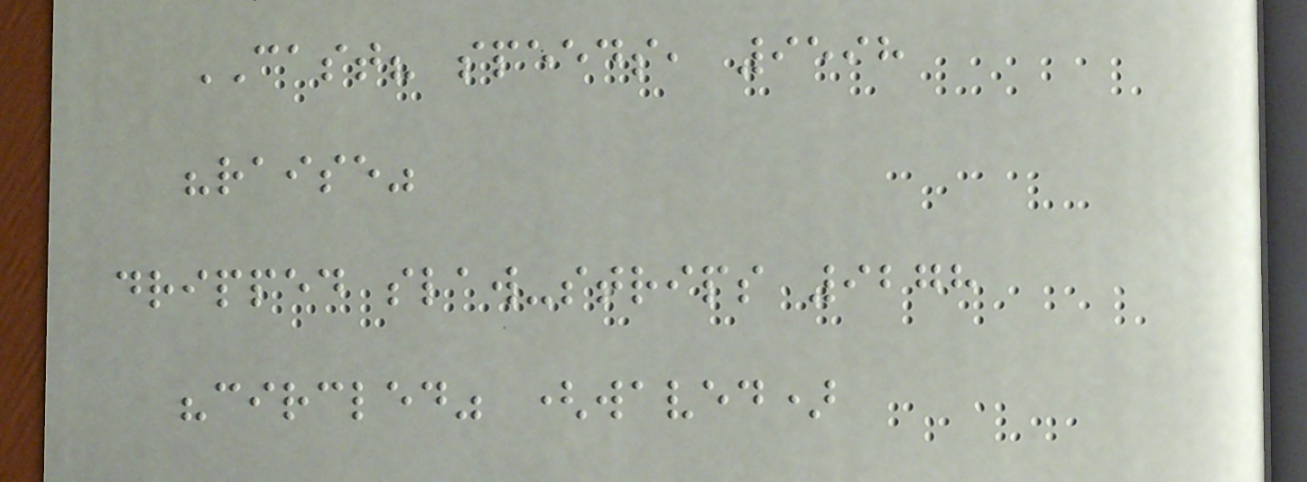CAST? speeds, 9598
"raise"
dripped slaw-strips 9278
"circled" (waved)
